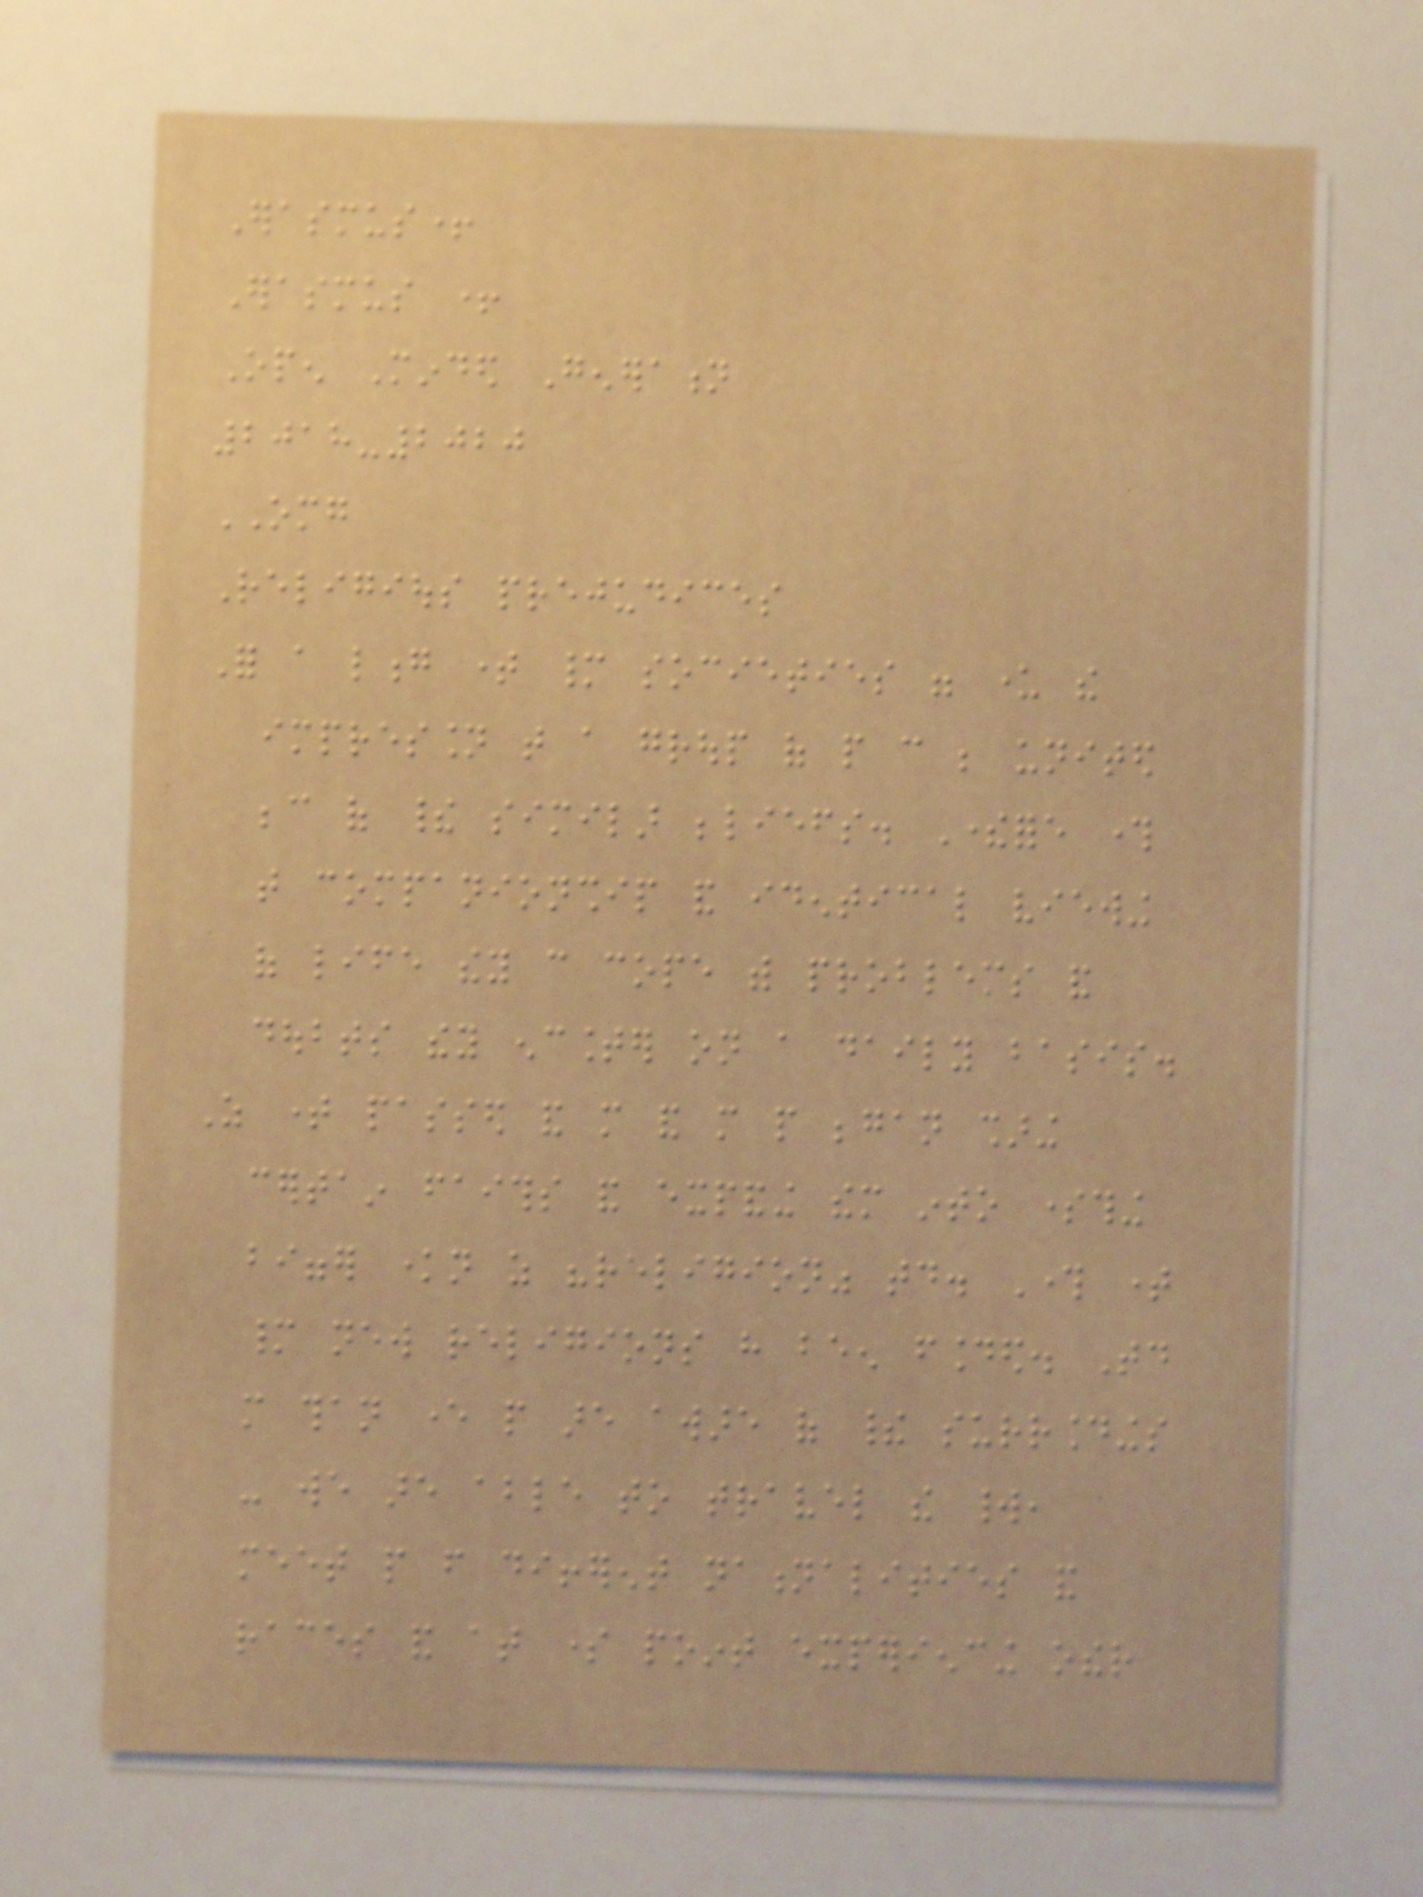Erasmus+
Erasmus +
Open Minded Generation
2018-2020
OMG
Religious prejudices
For a long time many societies were under the
impression that a group of people can be united
because of their similar beliefs. Therefore through
that companionship and identical viewing
of life they can cope with problems and
doubts they encounter on a daily basis.
As time passed and more and more people began sharing
certain faiths and expanding them into something
bigger known as "religion" today. Through time
many new religions have been founded. Today
more than ever people are aware of their surroundings
- we are able to travel the world,
meet people from different nationalities and
races and at some point experiencing other
